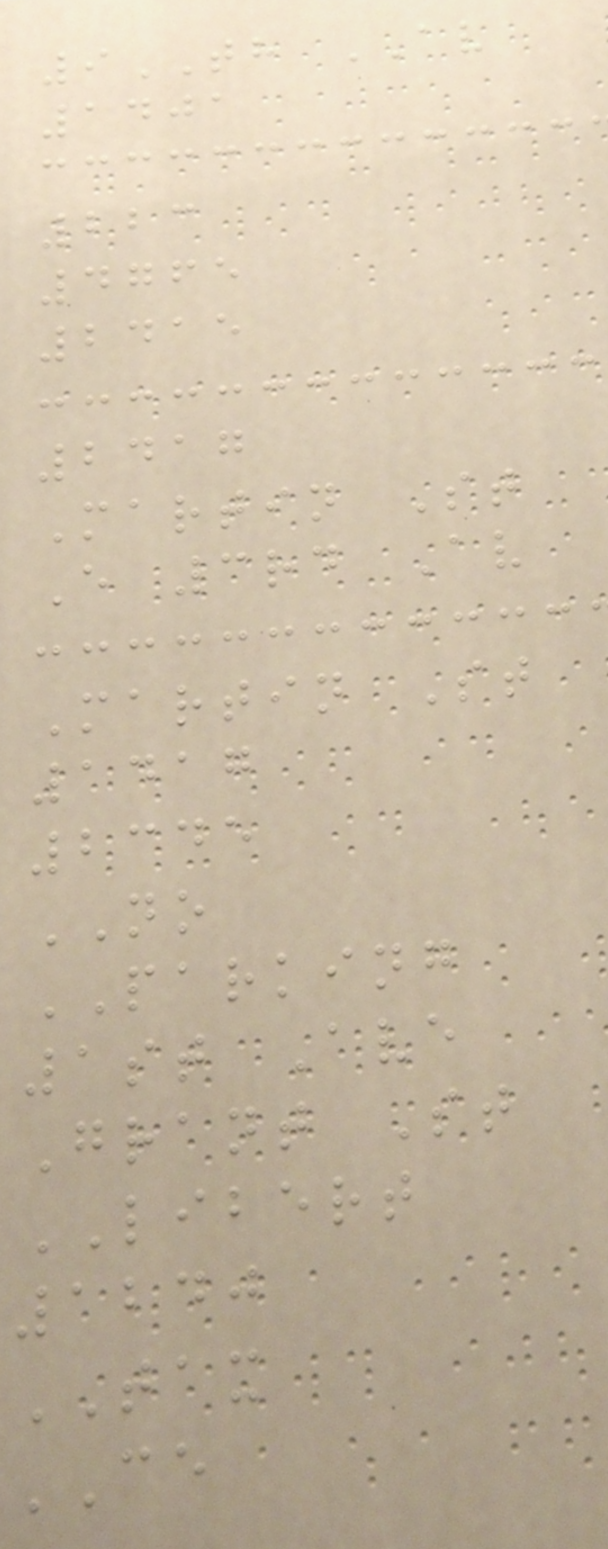9TH AV
1401
223
4765
2415
2417
Martin St
E 3rd Av
Martin St
1417
2345
NO
PARKING
1st Ave
Grant St
LIBERT
1240
TAX
CE
